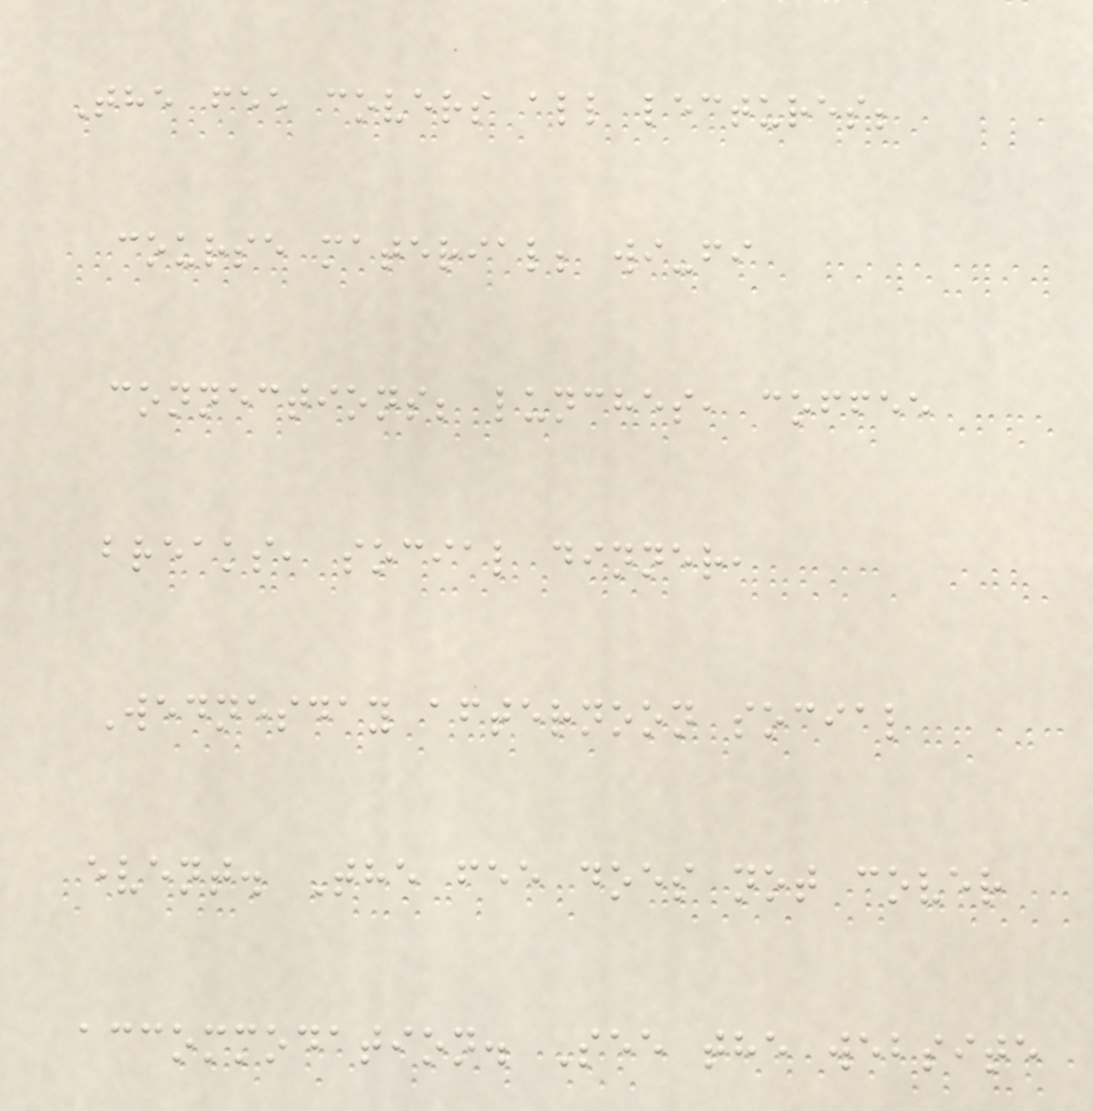The fee covers all lectures;
course material; wi-fi
connections; lunches, coffee
breaks, social dinner,
Wednesday afternoon social
event. The fee does not cover
accommodation. See the website
